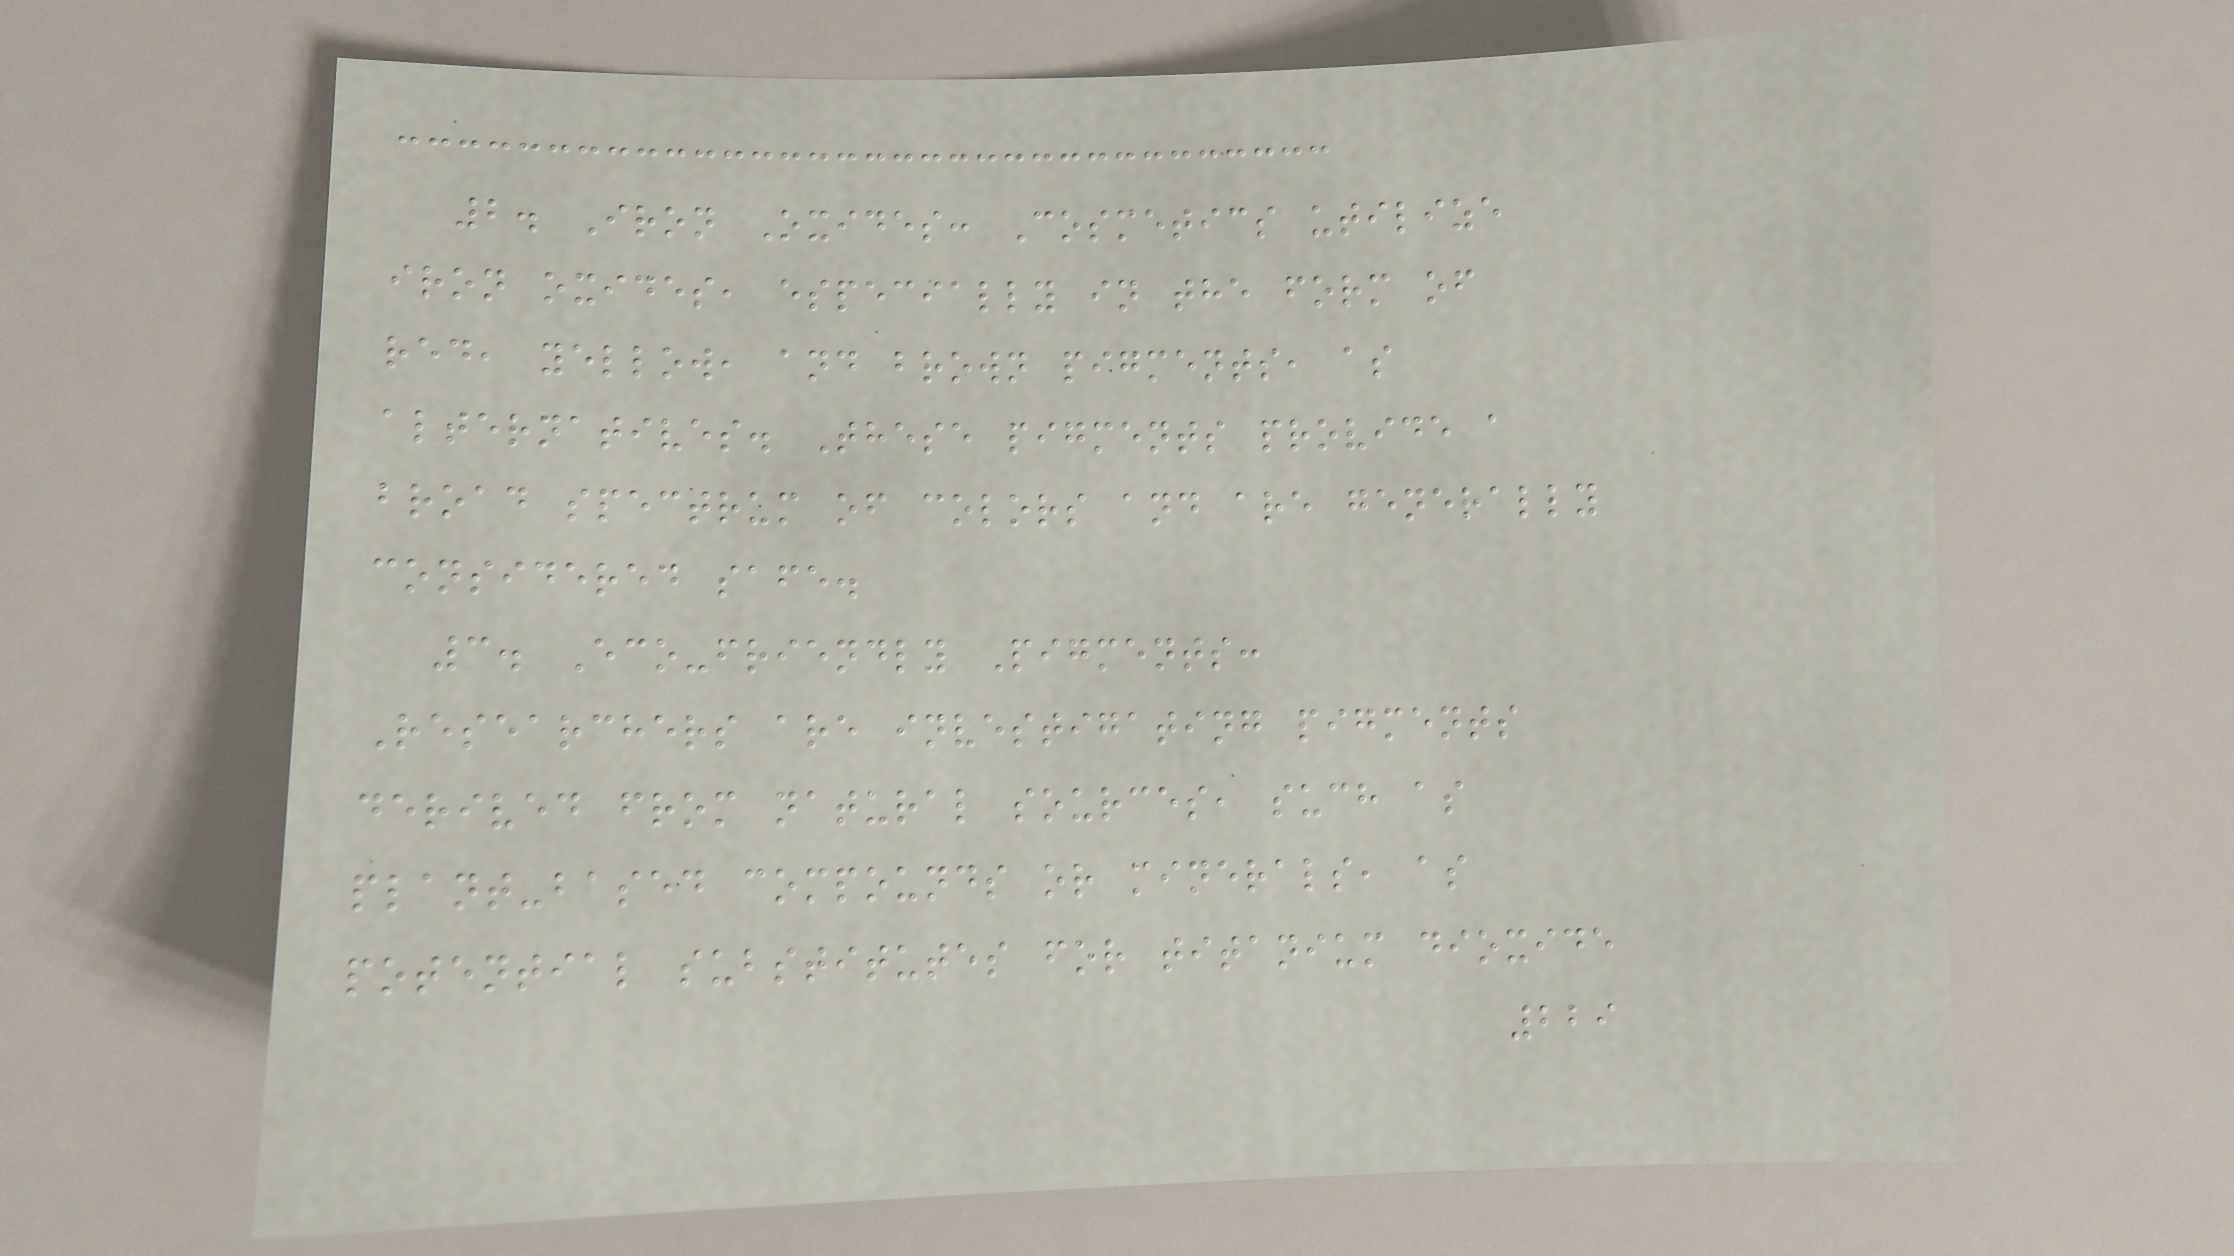2. Iron Oxides: Cosmetics utilize
iron oxides, especially in the form of
red, yellow, and brown pigments, as
alternatives. These pigments provide a
broad spectrum of colors and are generally
considered safe.
3. Eco-friendly Pigments:
Researchers are investigating pigments
derived from natural sources, such as
plant-based compounds or minerals, as
potential substitutes for titanium dioxide
229
